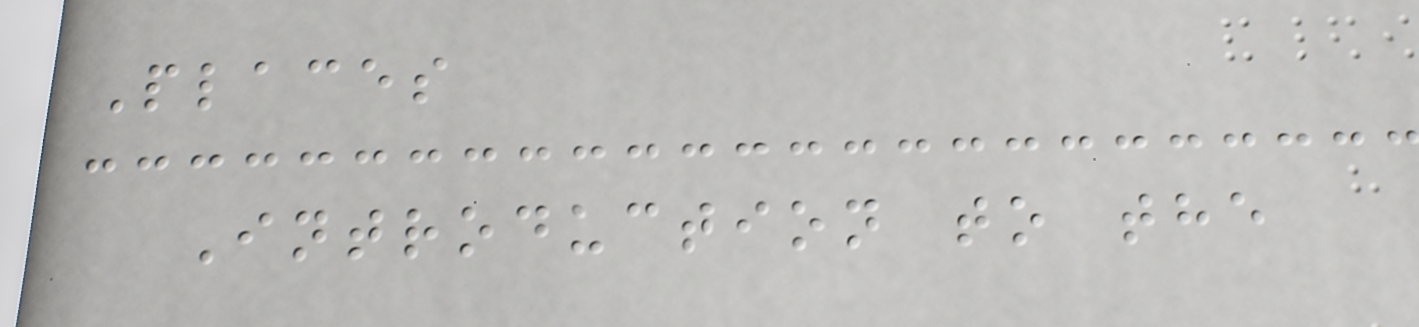Places
Introduction to the
